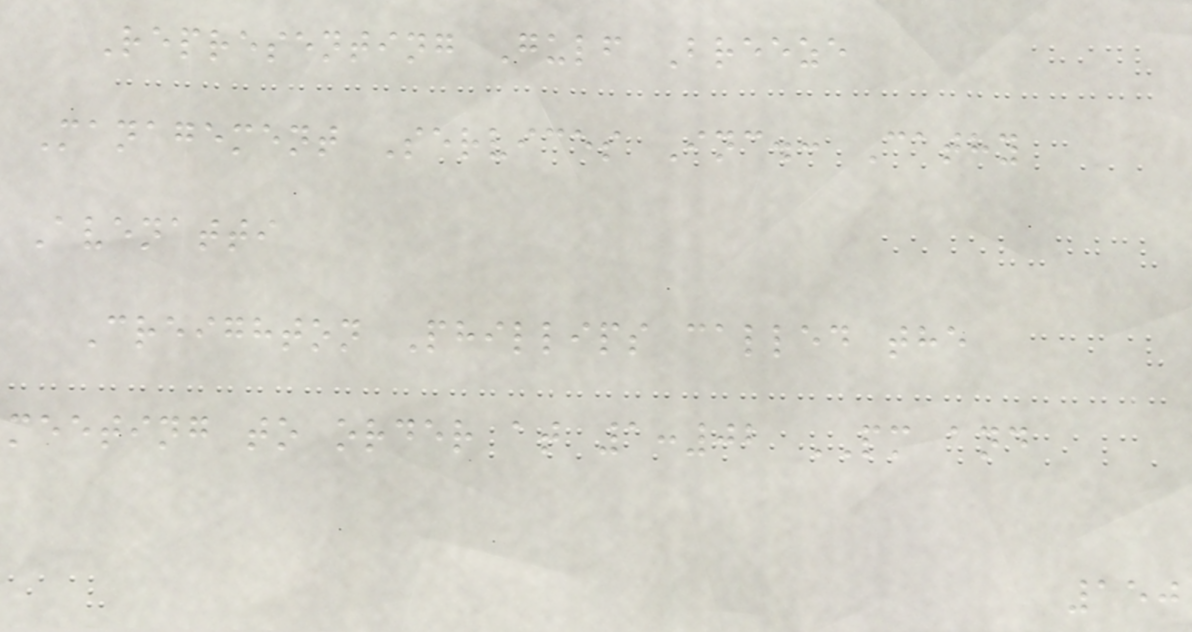Representing Gulf Breeze
Management Services Inc.: Cathy
Avenatti
Creighton Phillips called the
meeting to order at 1:02 PM and
150
